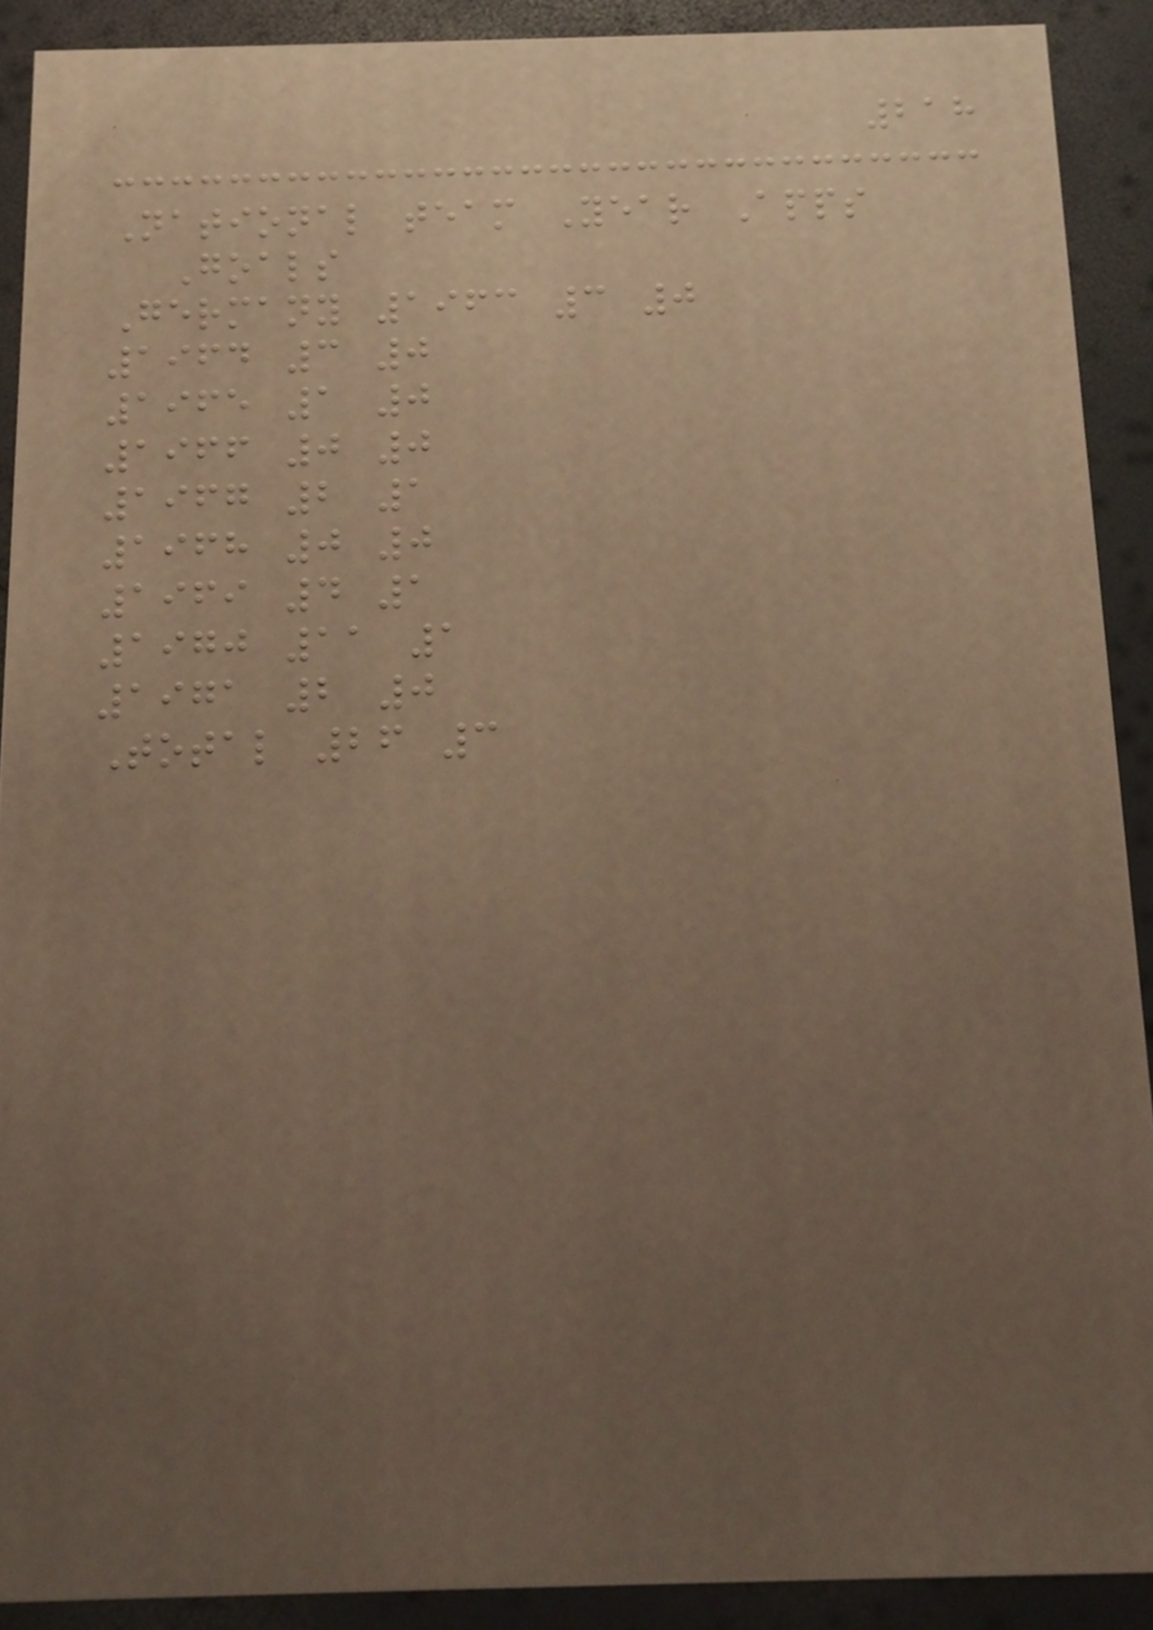218
National team Year Apps
Goals
Germany 1963 3 0
1964 3 0
1965 1 0
1966 0 0
1967 2 1
1968 0 0
1969 4 1
1970 11 1
1971 2 0
Total 26 3
